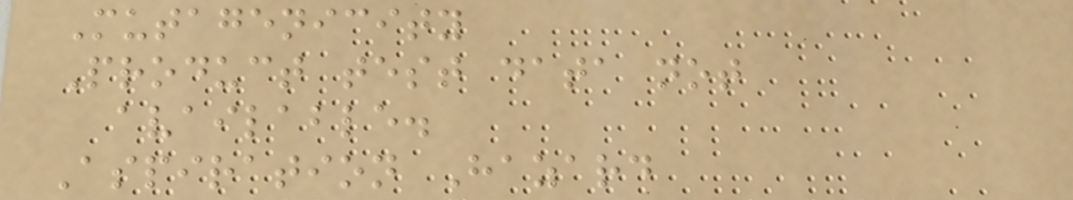Mutagenicity
Product test data not
available.
Aspiration Hazard
